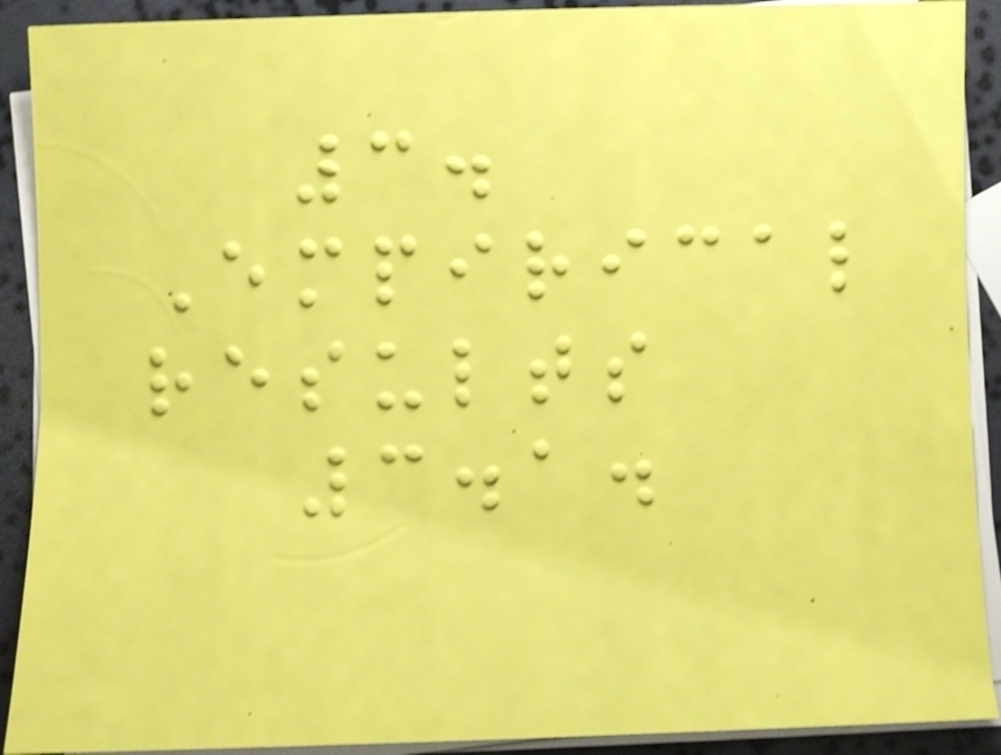3.
Empirical
results
3.1.
